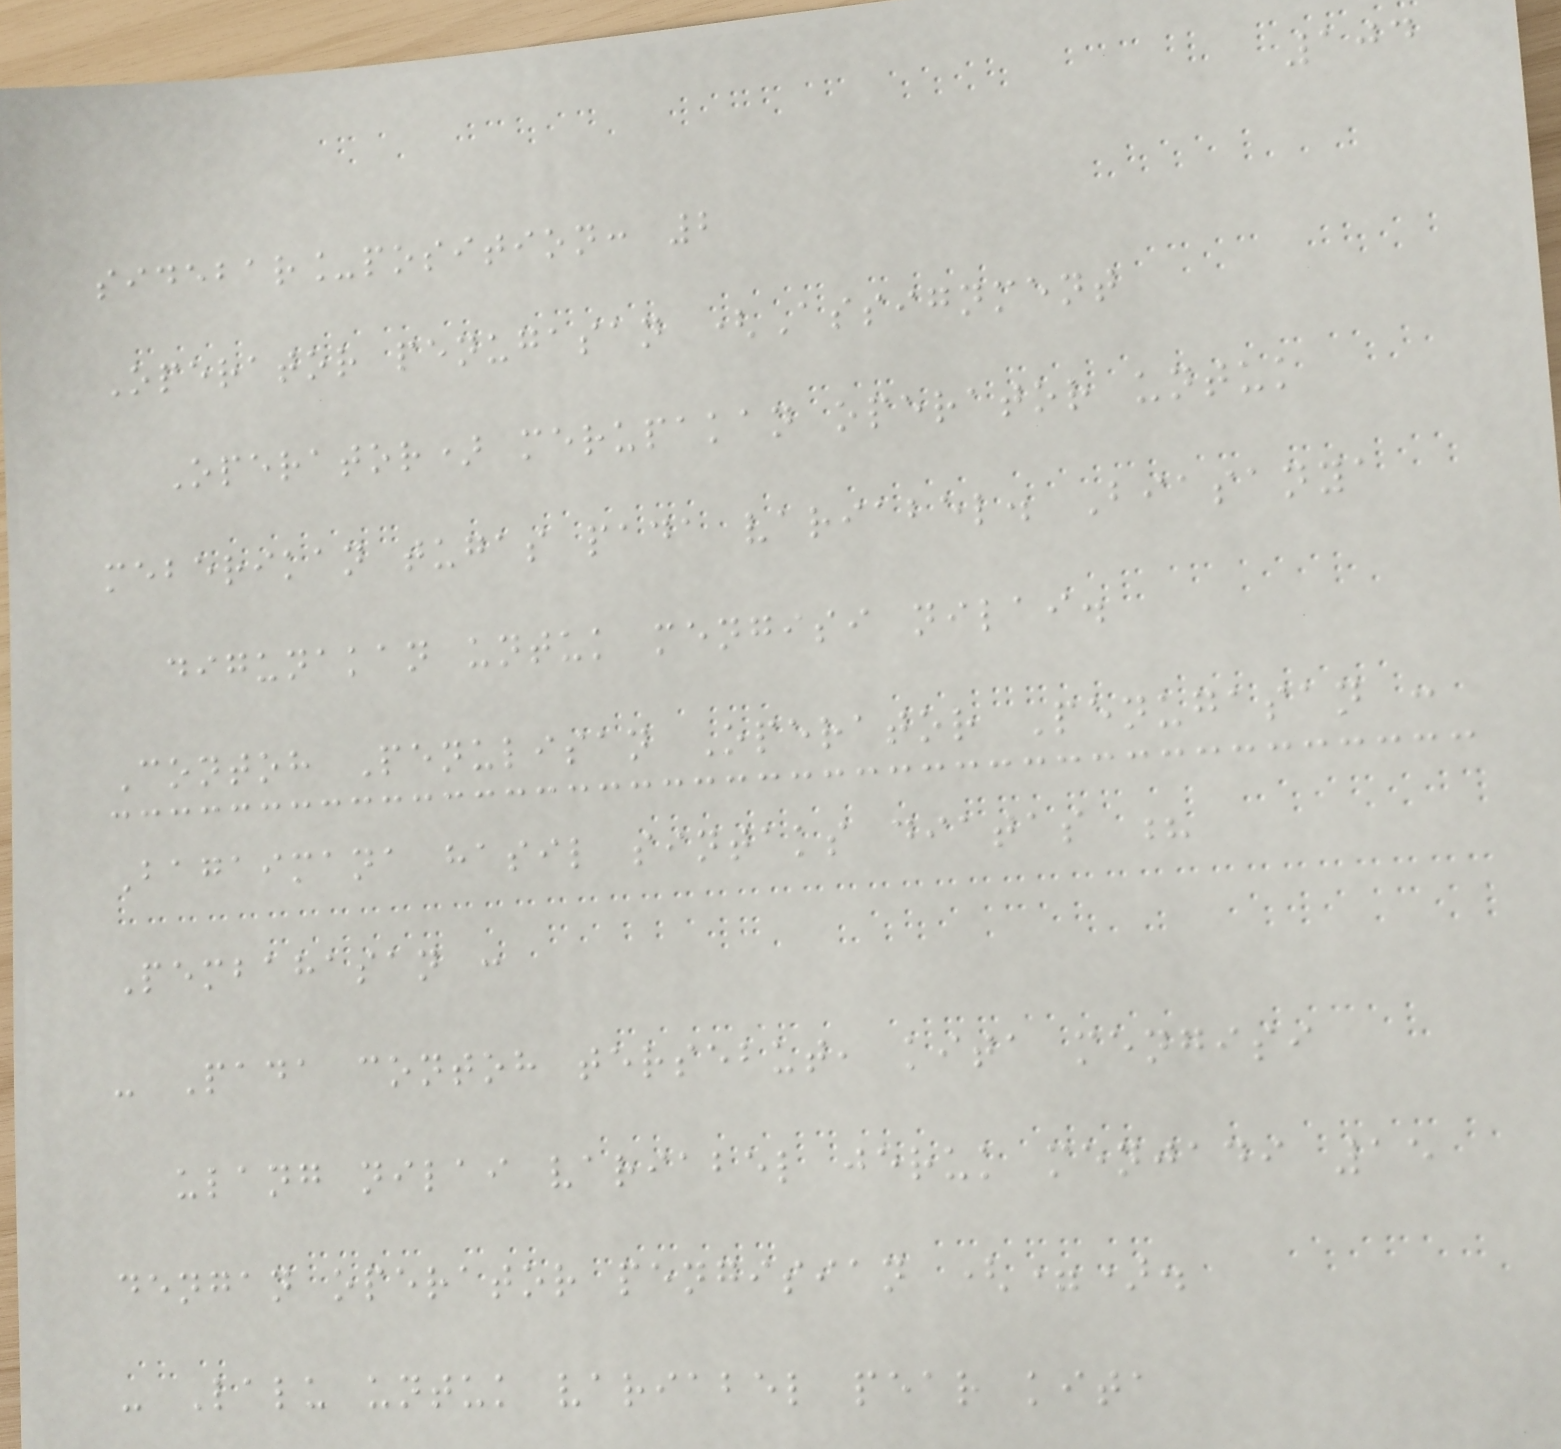104
sidebar_position: 2
Operator penugasan (Assignment
Operator) merupakan operator untuk
meberikan tugas pada variabel. Biasanya
digunakan untuk mengisi nilai.
Contoh Penulisan Operator Penugasan :
Bagaimana hasil sintaks diatas ?
Pembahasan :
- Pada contoh tersebut, kita mengisi
ulang nilai variabel jeruk menjadi 15
dengan operator pengisian (=).
- Lalu untuk variabel pear kita
